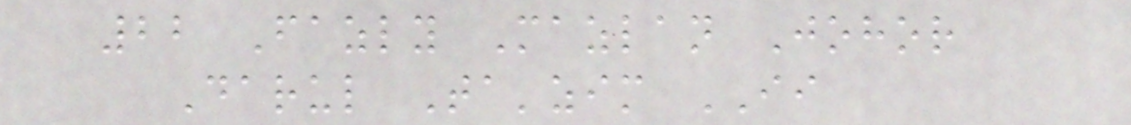22 Fazly Mazlan Johor
Darul Ta'zim II
